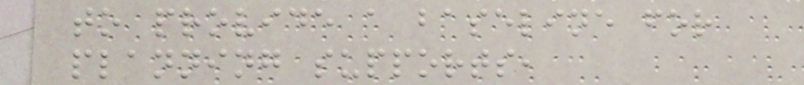to provide a baseline for
planning supports,
